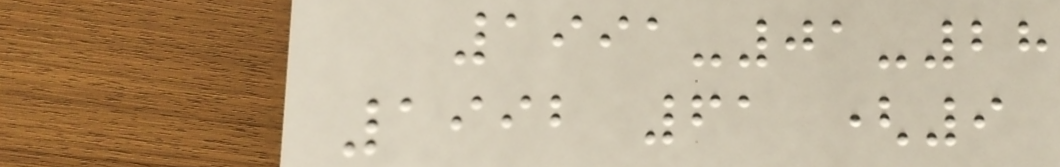1991-01-28
1992 61 (9
